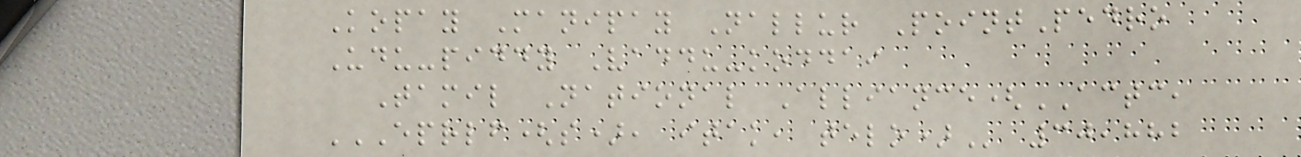Kopay Manipay Nallur PointPedro
Udu-piddy Vaddu-koddai
Tamil National Alliance(ACTC,
EPRLF(S), ITAK, TELO) 30,882
